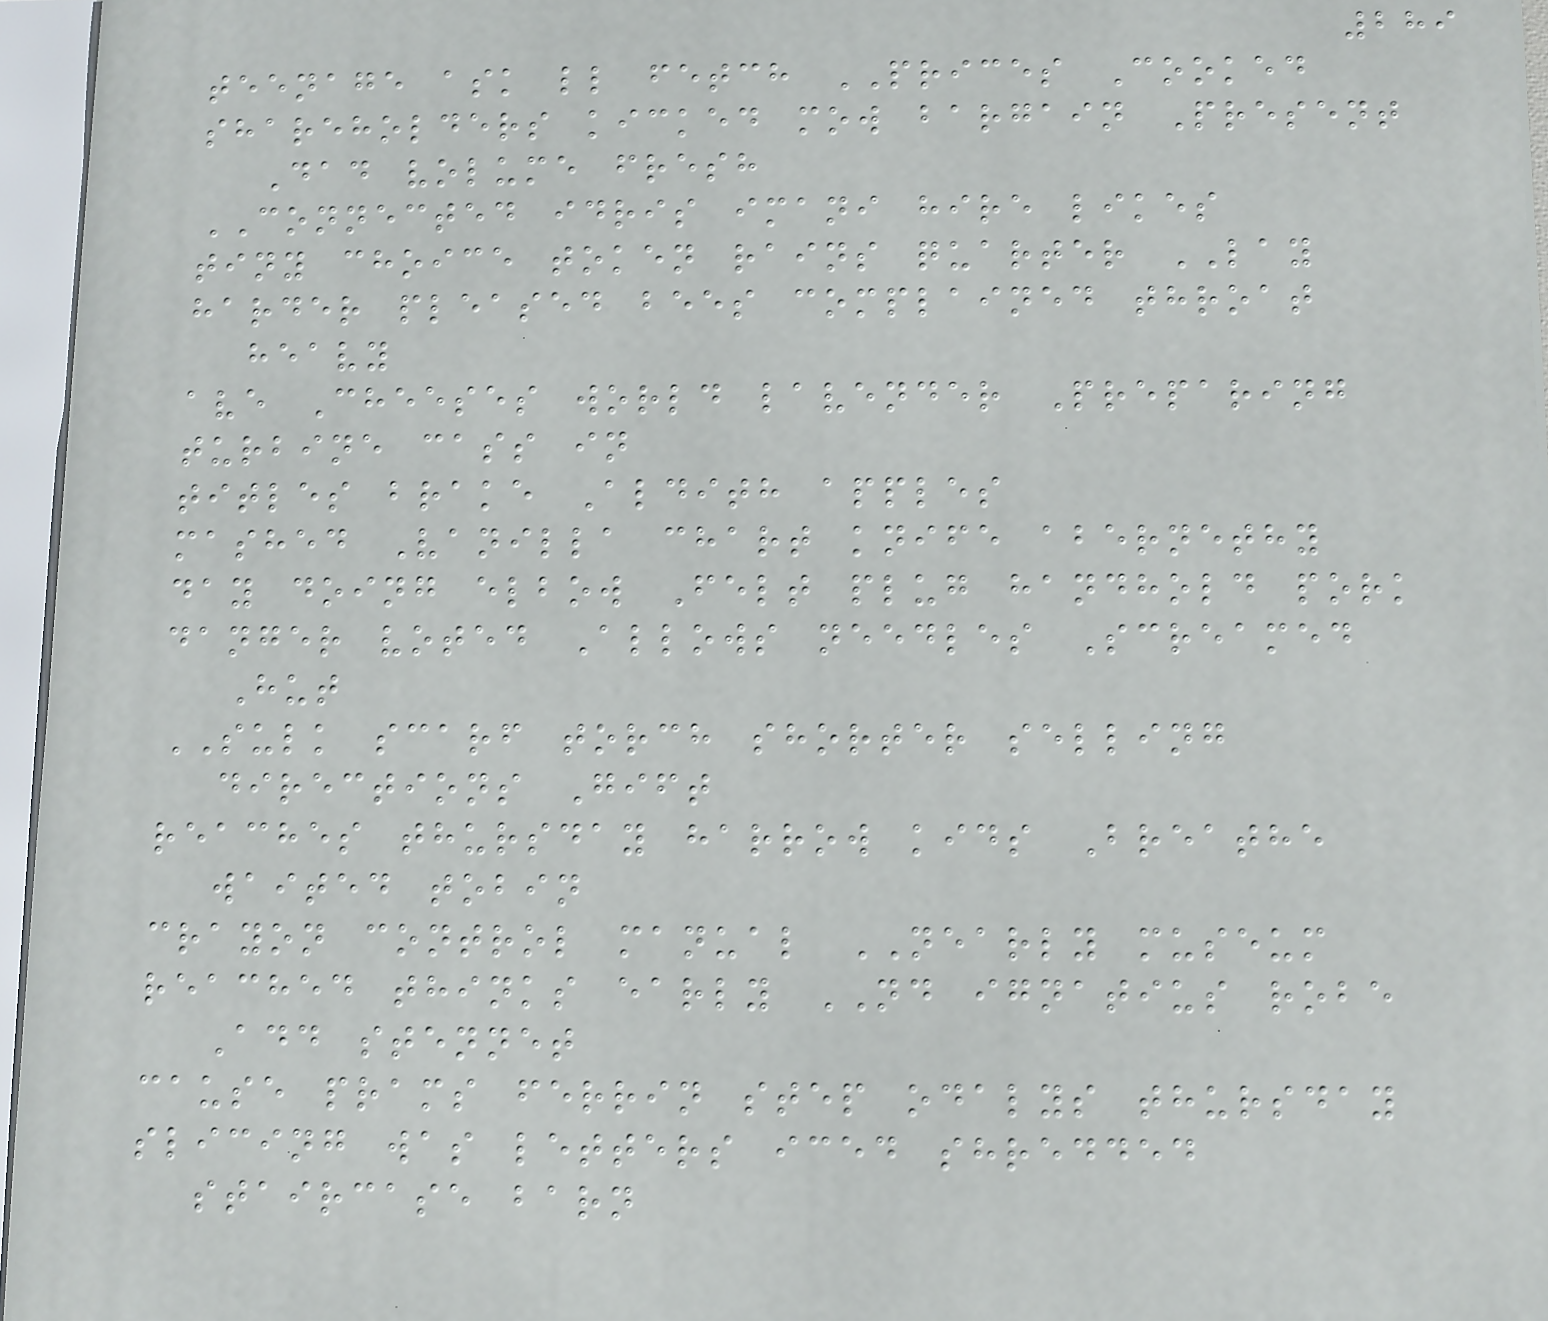289
teenage ask ll fetch PRICES Cooked
shareholders kicked mow bargain Present
Dad volume fresh
CONNECTED idris imani hire likes
tiny choice token rains quarter LAY
harder pleased bees complained throat
heavy
ave Cheeses world lavender Preparing
turbine cass in
titles brake Aldith apples
mashed Vanilla chart knife abernethy
day doing elbow Felt plug handhold pork
danger voted Allows needles Screamed
Hut
SULK scarf torch shorter selling
directions Gift
reaches thursday harrow kids Breathe
waited tobin
crayon control manual NEARLY museum
reached thinks early ND ignatius robe
Add stennet
cause prams ferrin step odalys thursday
slicing was letters iced shredded
staircase barn
